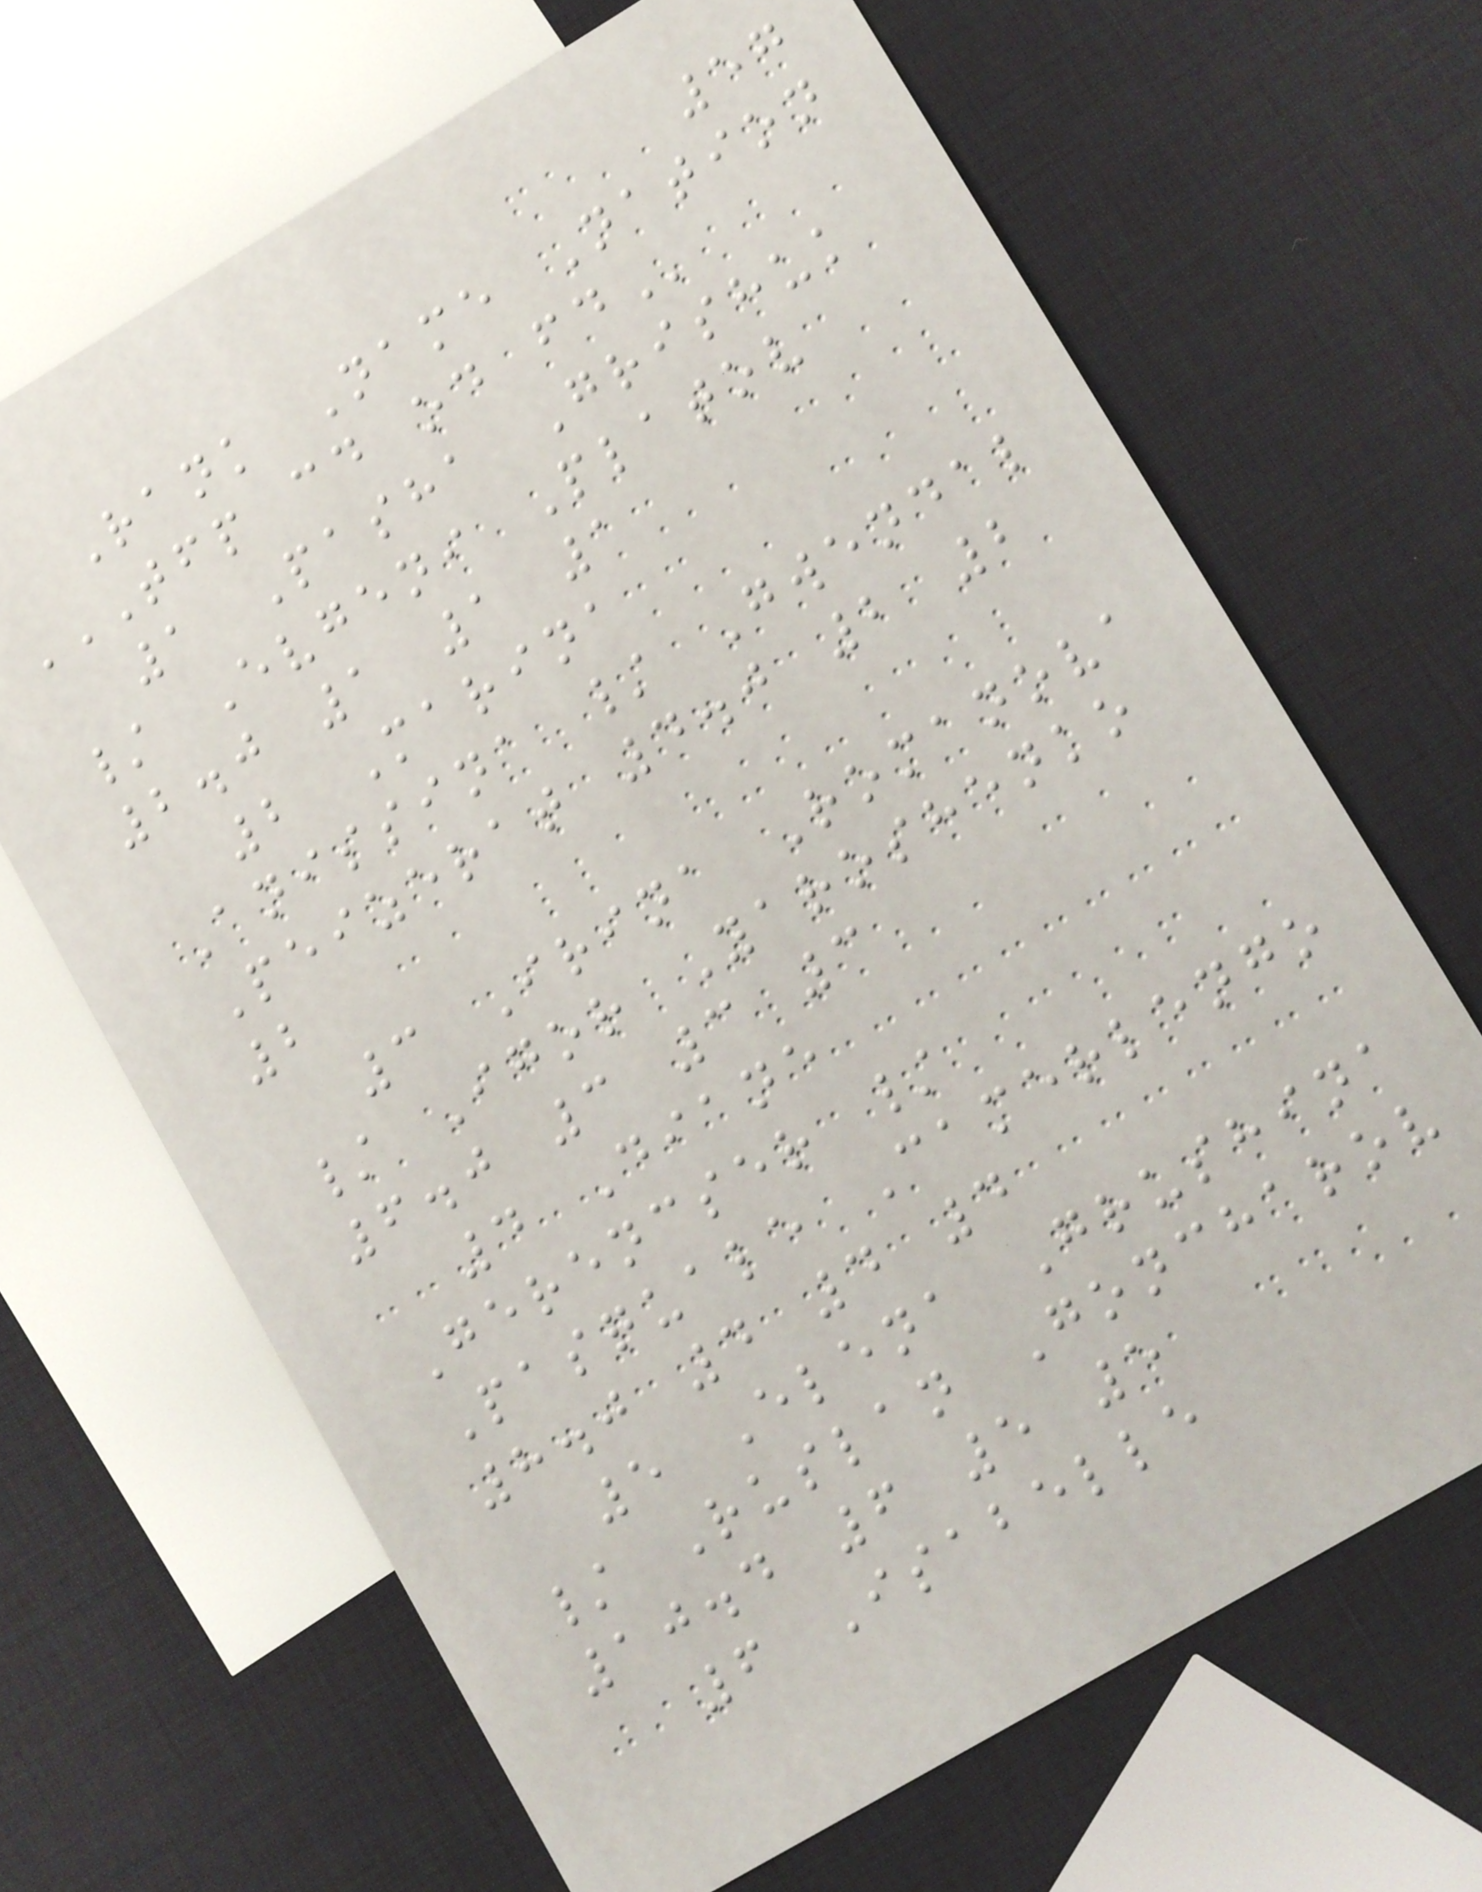57
Rank Name Nation
TFP CD OD FD
1 Pasha Grishuk
/ Evgeni Platov
2.0 1 1 1
2 Marina
Anissina / Gwendal
Peizerat 4.0 2 2
2
3 Irina Romanova
/ Igor Yaroshenko
6.0 3 3 3
4 Diane
Gerencser /
Pasquale Camerlengo
8.0 4 4 4
5 Elena Grushina
/ Ruslan Goncharov
10.4 6 5 5
6 Isabelle
